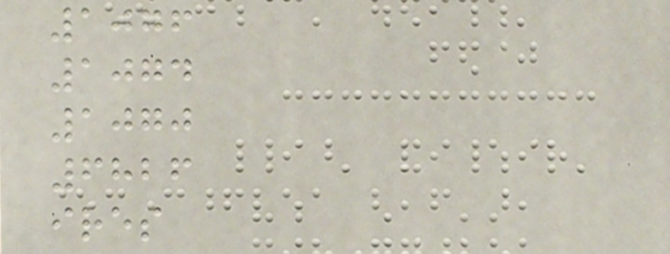1076
1074
1070
6826
ires
